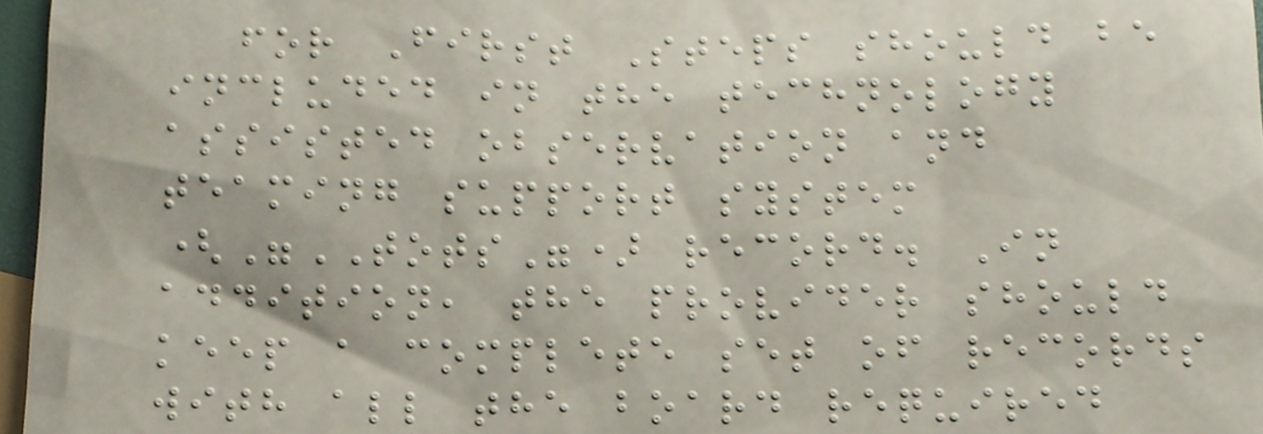for First Steps should be
included in the technology
assisted observation and
teaming support system
("TOTS") record. In
addition, the provider should
keep a complete set of records
with all the board required
